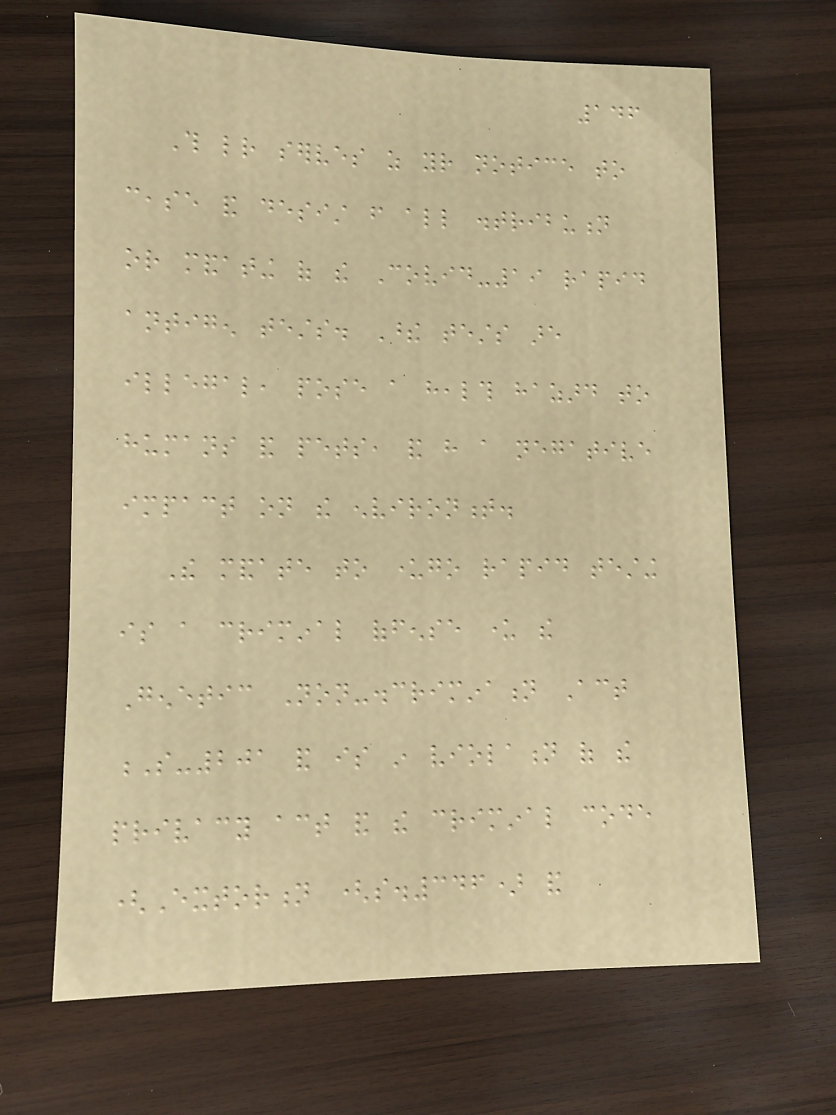146
This letter serves as your notice to
cease and desist from all distribution
or mandating of the Covid-19 rapid
antigen tests. These tests are
illegal, pose a health hazard to
humans and pets, and have a negative
impact on the environment.
The mandate to undergo rapid testing
is a criminal offense under the
Genetic Non-discrimination Act
S-201 and is in violation of the
privacy act and the criminal code
(Extortion (s.346) and
